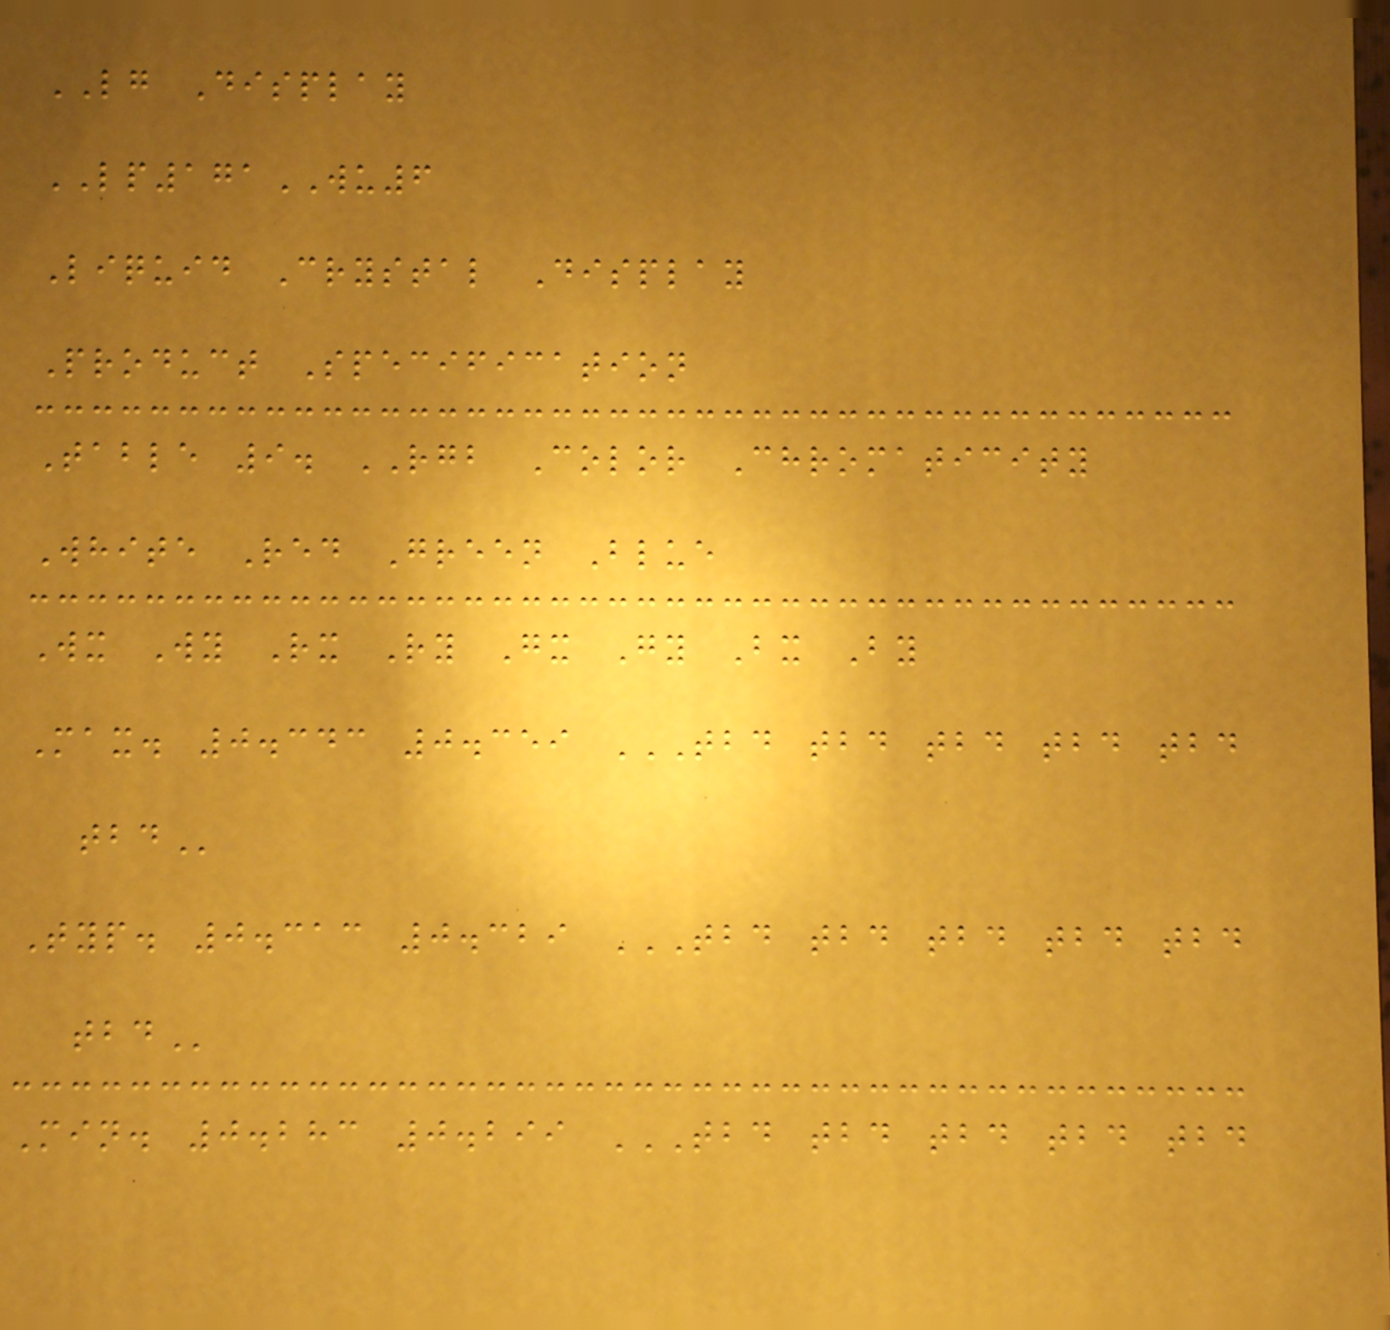LG Display
LP171WU6
Liquid Crystal Display
Product Specification
Table 9. RGB Color Chromaticity
White Red Green Blue
Wx Wy Rx Ry Gx Gy Bx By
Max. 0.343 0.359 TBD TBD TBD TBD TBD
TBD
Typ. 0.313 0.329 TBD TBD TBD TBD TBD
TBD
Min. 0.283 0.299 TBD TBD TBD TBD TBD
